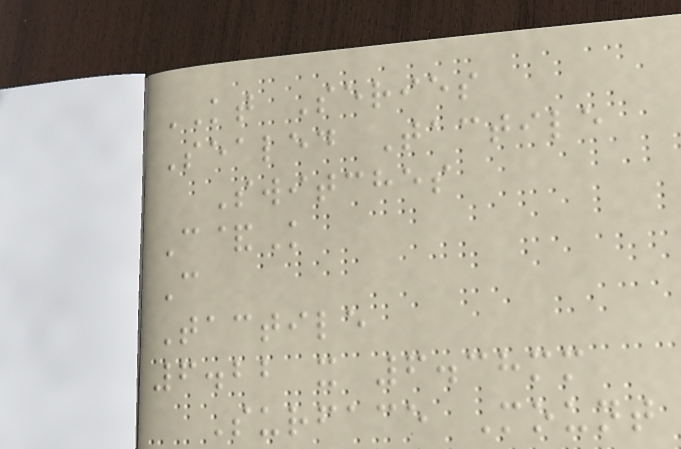KT Series
Sealed Tactile
Switches
C&K
C
Tactile
6.22 x 6.38mm
Surface Mount
